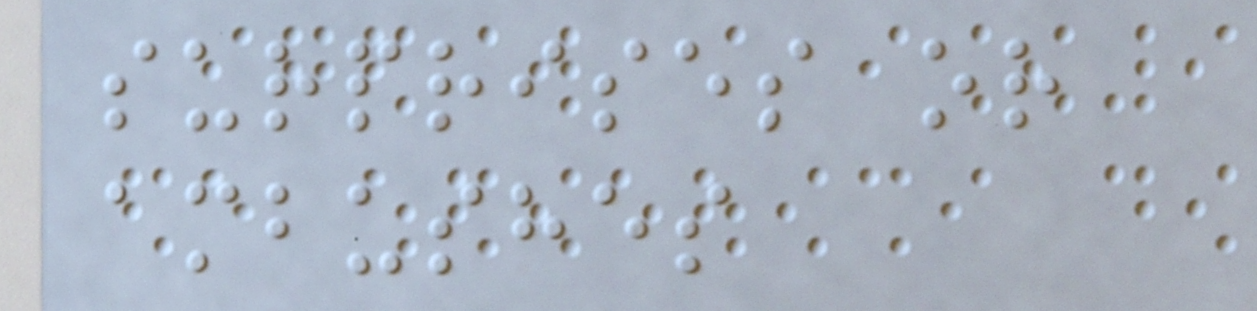surprises or
ambushes
